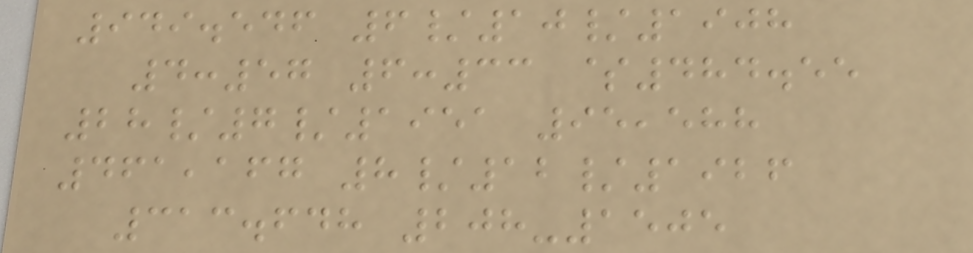949.546 6/10/1908
4:57 6:33 $484.55
28/7/1951 95,588
461,167 8/12/1926
313.648 208-1505
